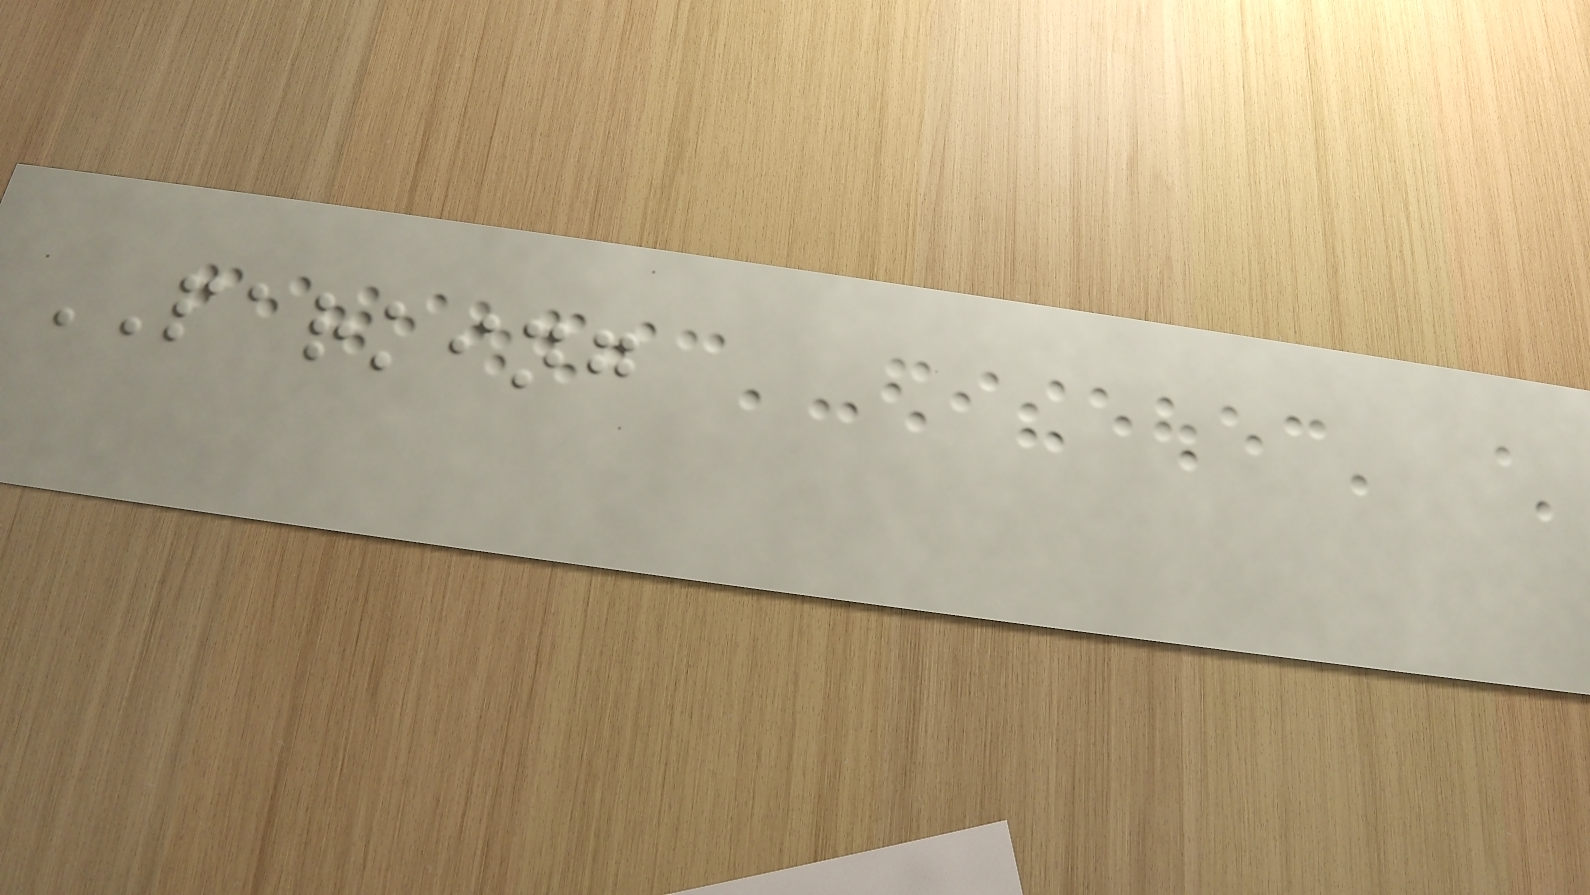PARKING
